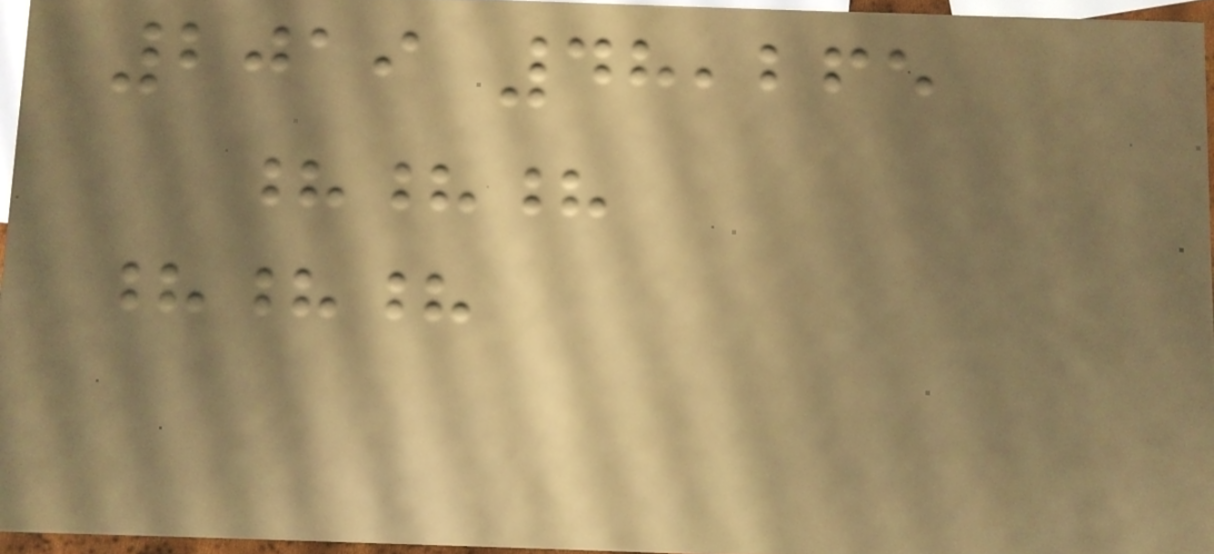2019 48,265
???
???
